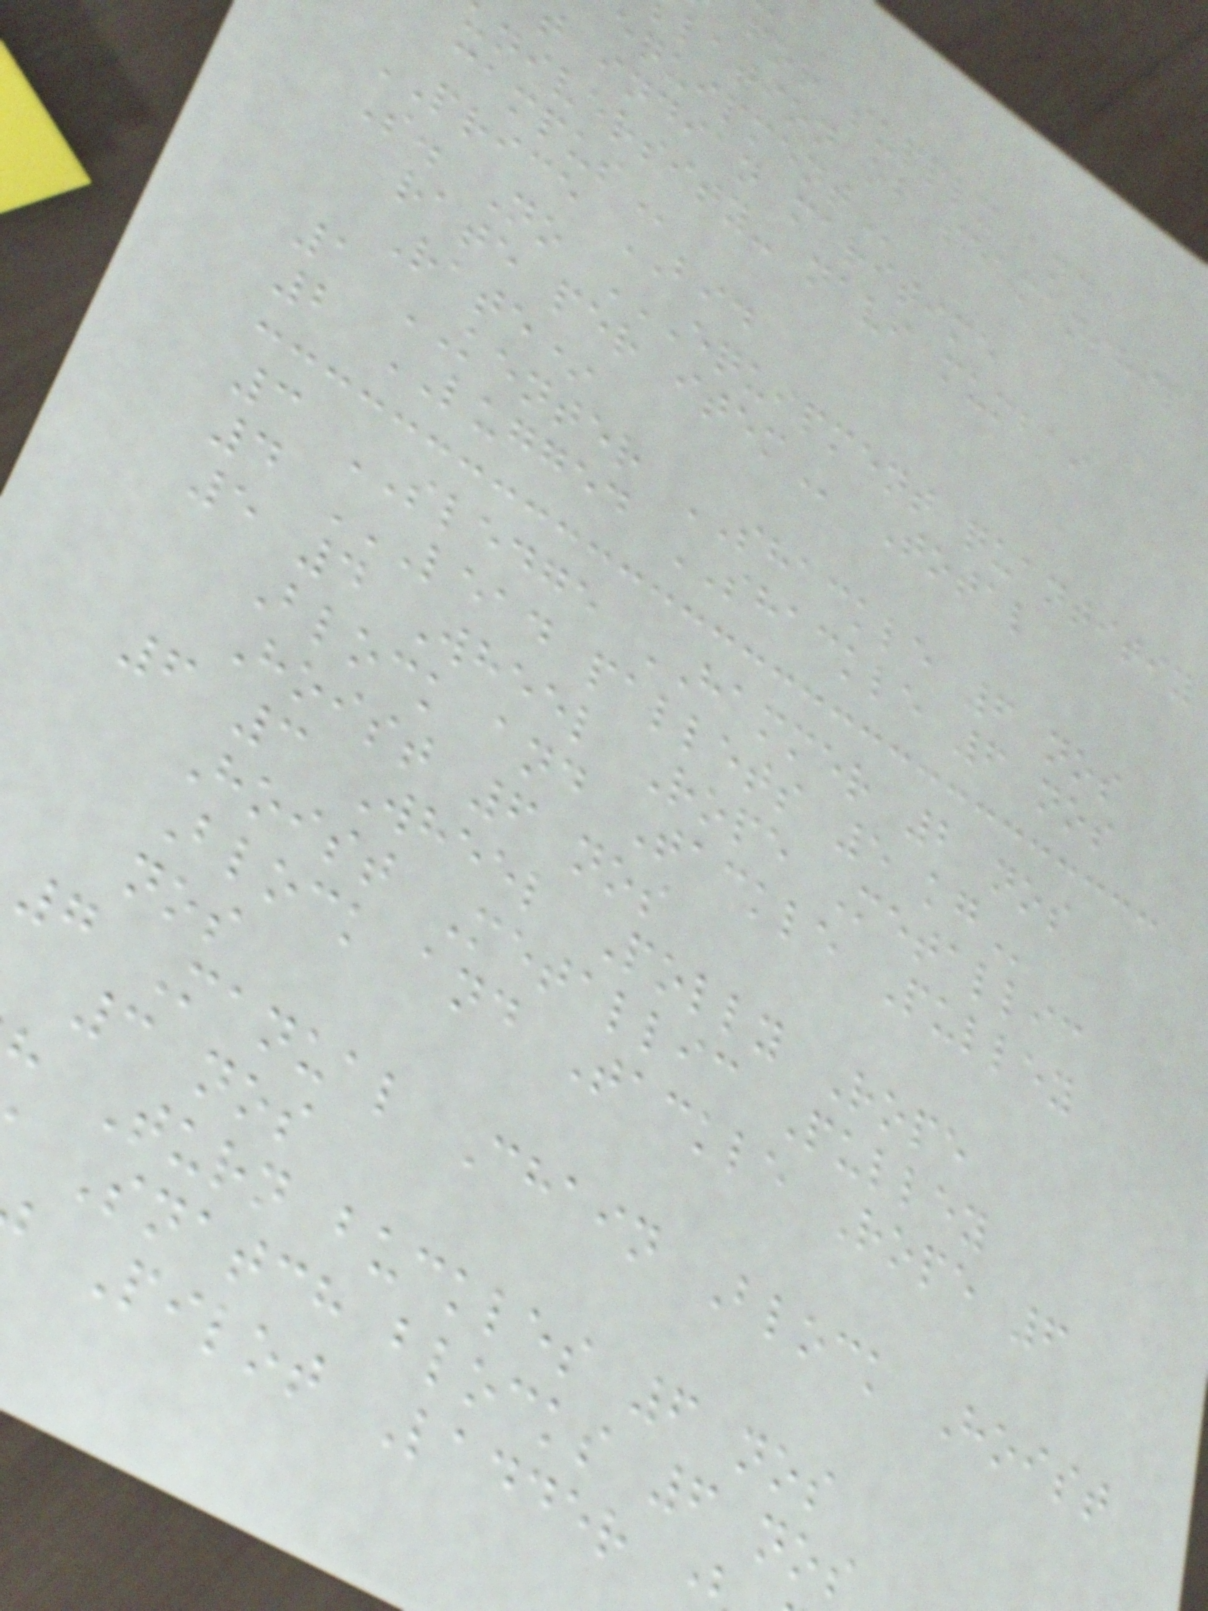for supply and
lation of seamanship
t indian maritime
niversity- navi mumbai
PRICE BID
S. No EQUIPMENT QUANTITIY
rate per
Rate*
1 KENTER SHACKLE 6 nos
2 LUGGED SHACKLE 6 nos
3 SLEDGE HAMMER 2 nos
4 LEAD PALLETS 5 KG
5 4 Wheel Rope Metallic
Block and Tackle Pulley
Hoist 6 nos
6 3 Wheel Polly Rope
Hoist Metallic Pulley
Block and Tackle Rope 6
nos
7 Manual Chain Block Hoist
3 nos
Turn buckles 6 nos
Snatch blocks 6 nos
Pilot Ladder
